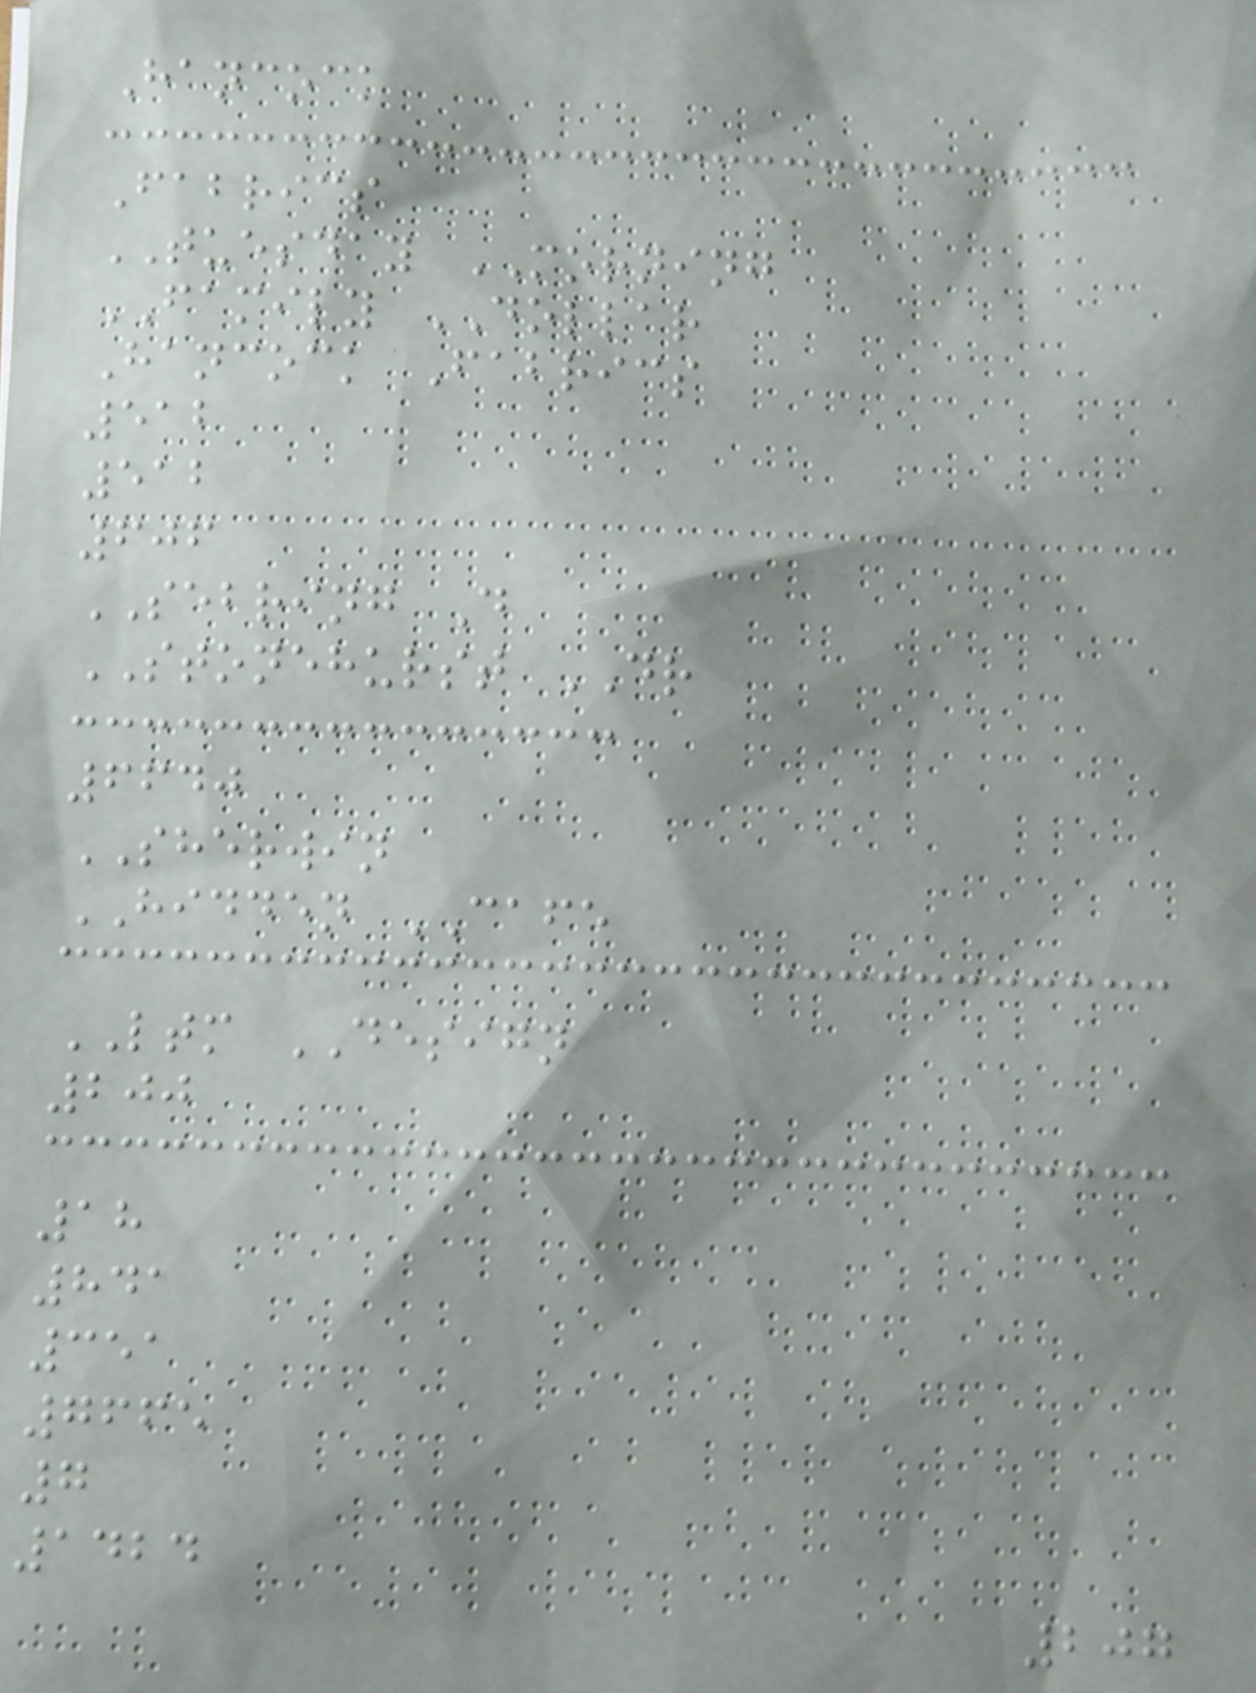Hancock
Fabrics
TUESDAY MORNING
FAMILY DOLLAR
Hancock Fabrics
512
512
606
SEBRING D
STONEHURST DR
6640
SHERWIN
HIDDEN CAFE
LTM DESIGN
200
18
841
351
7665
7
1424
207
